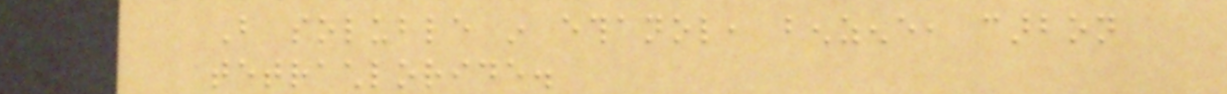But soluble in ethanol, benzene, carbon
tetrachloride.
